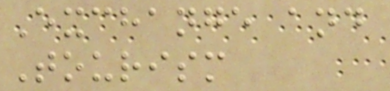Exchange and
Tourism
